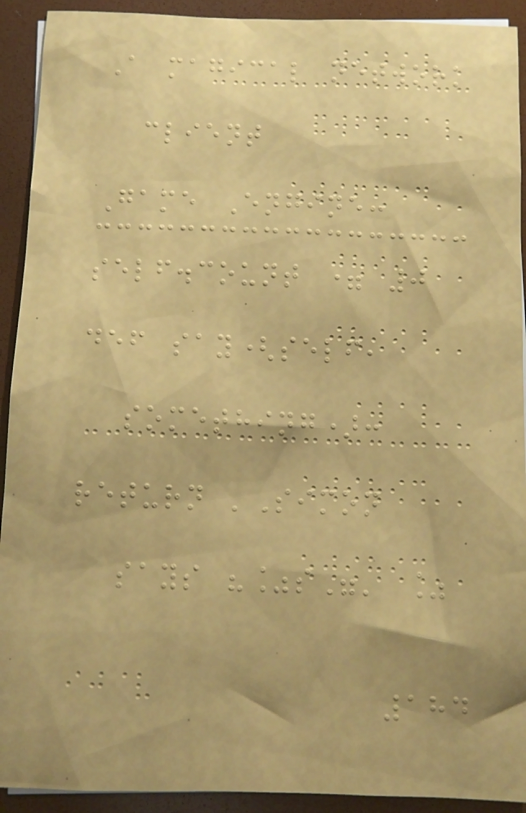A magical network
client
Game Engine:
self.count = 0
def say(self,
something):
return 'Simon
says "%s"' %
184
